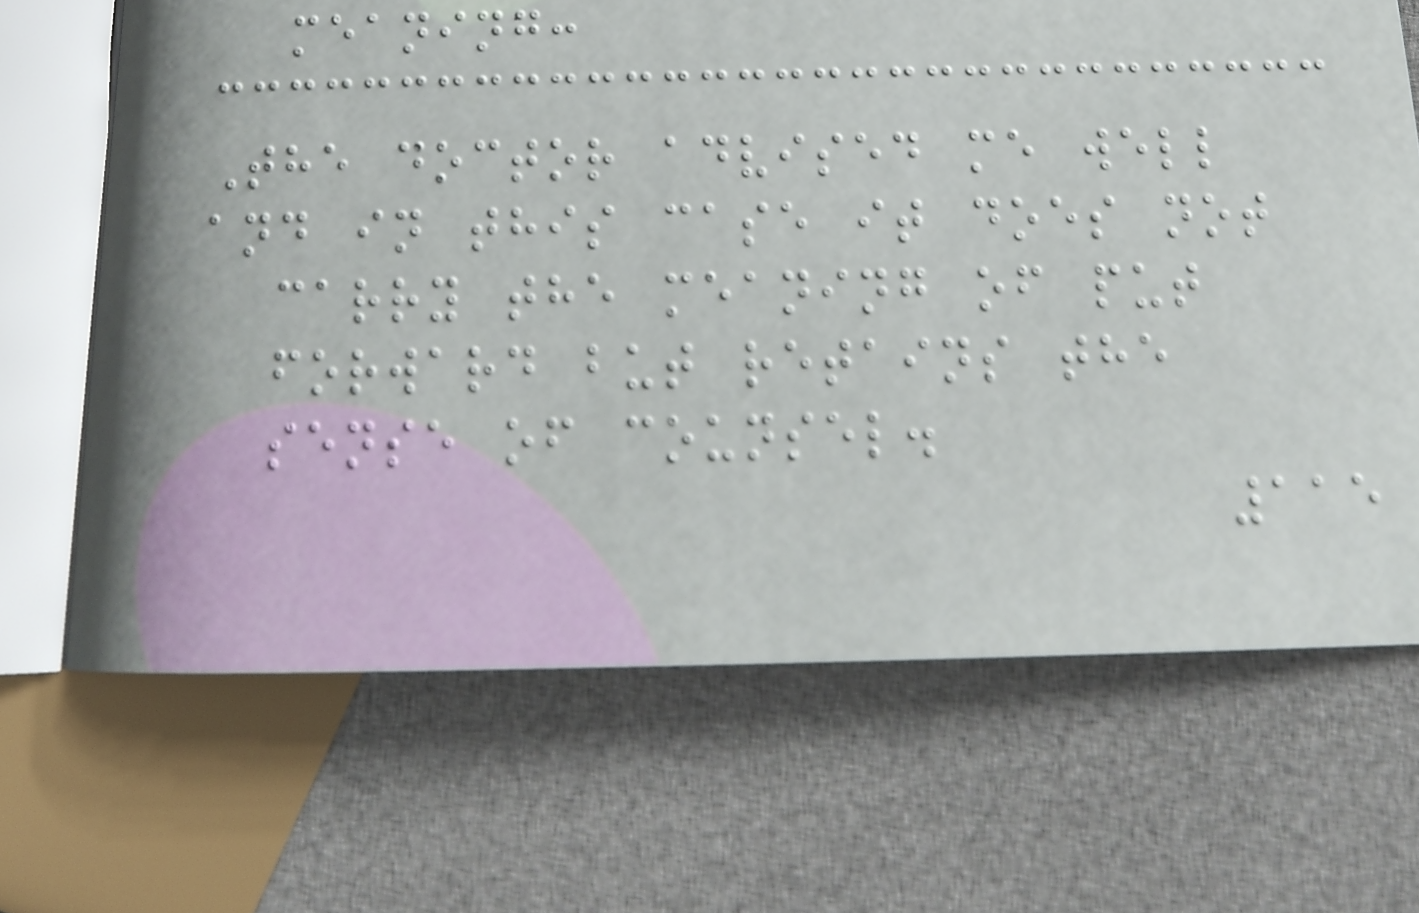meaning:
The doctor advised me well
and in this case it does not
carry the meaning of put
forward but retains the
sense of counsel.
115
